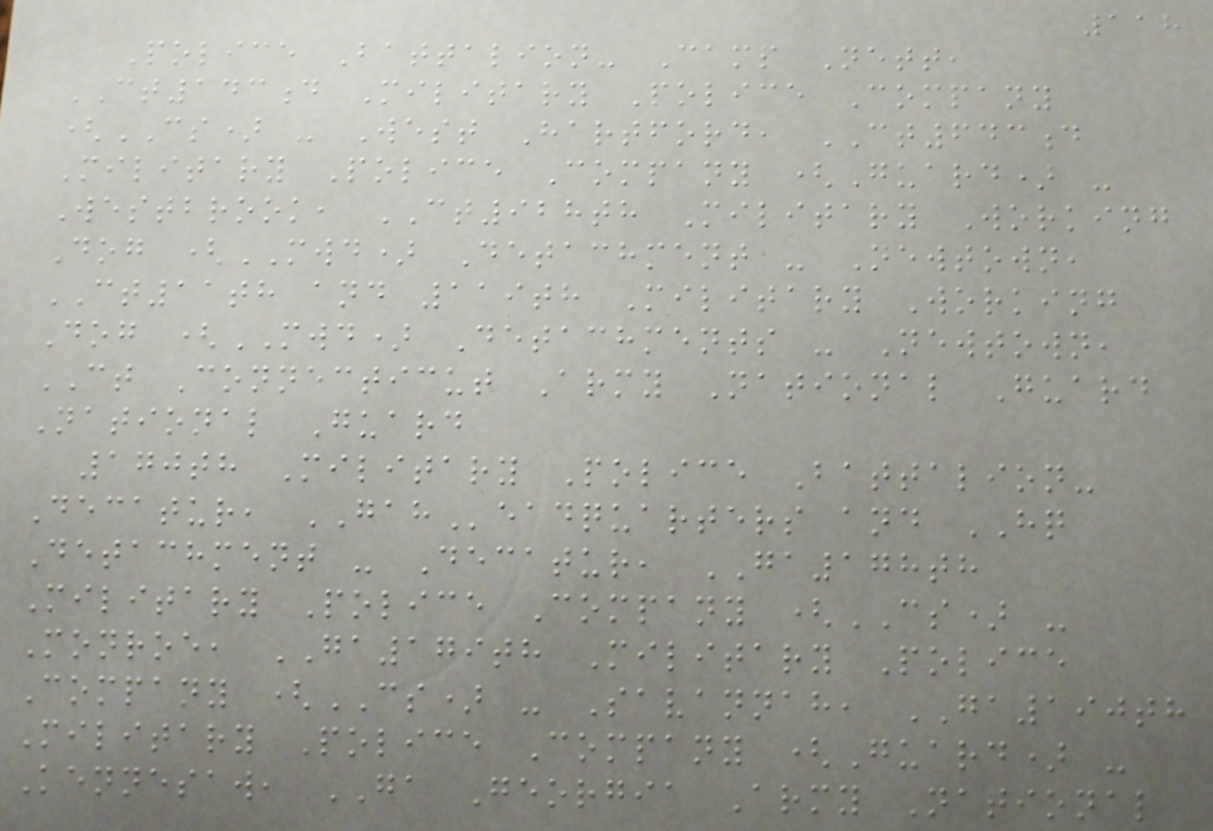118
Police Battalion- Camp Nett,
CT143d Military Police Company
(CS) - West Hartford, CT643d
Military Police Company (Guard) -
Westbrook, CT928th Military Working
Dog (MWD) Detachment - Newtown,
CT11th and 119th Military Working
Dog (MWD) Detachments - Newtown,
CT Connecticut Army National Guard
National Guard
170th Military Police Battalion-
Decatur, GAHeadquarters and HQ
Detachment - Decatur, GA178th
Military Police Company (CS) -
Monroe, GA179th Military Police
Company (CS) - Savannah, GA190th
Military Police Company (Guard) -
Kennesaw, GA Georgia Army National
